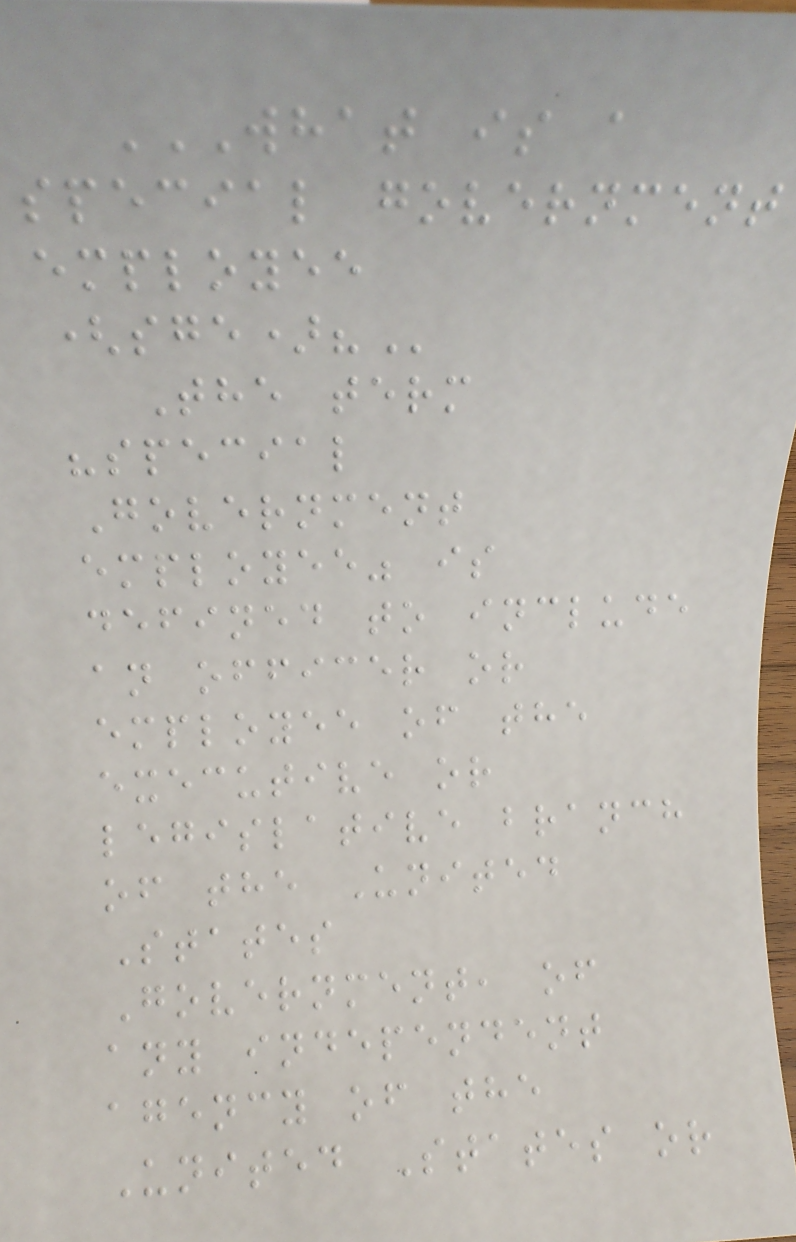WHAT IS A
SPECIAL GOVERNMENT
EMPLOYEE
(SGE)?
The term
"special
Government
employee" is
defined to include
an officer or
employee of the
executive or
legislative branch
of the United
States
Government, of
any independent
agency of the
United States or
